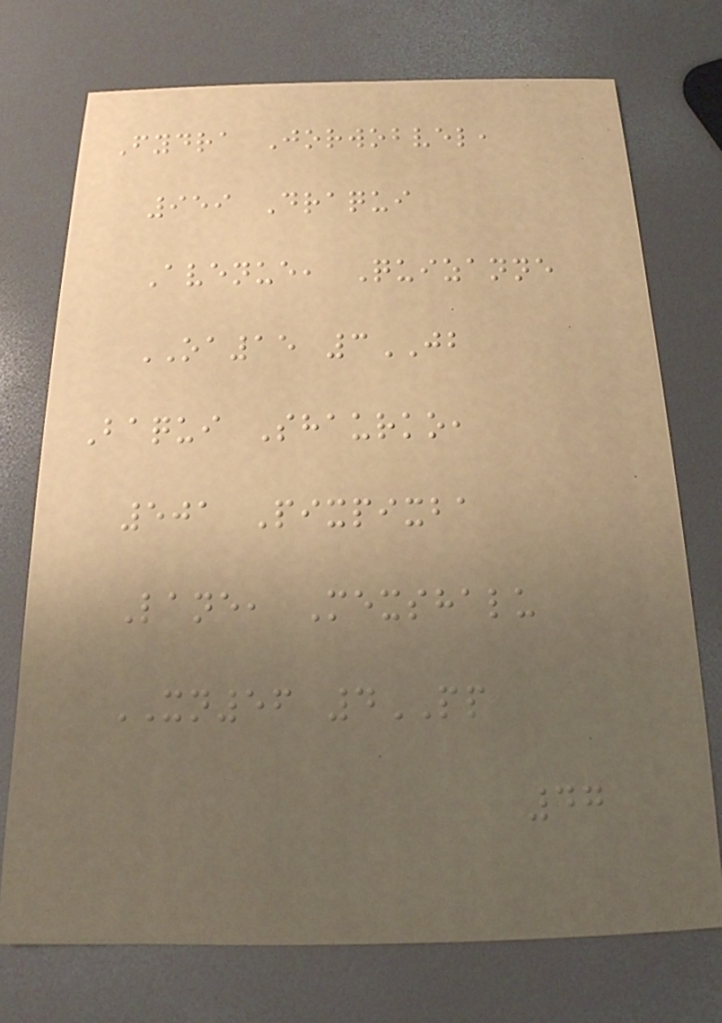Fydra Jorwobvel,
959 Draqui
Avenue, Quizanne
OA15 3JB
Baqui Shaurko,
501 Pixpixba
Lane, Mexshalu
XN56 4PP
47
